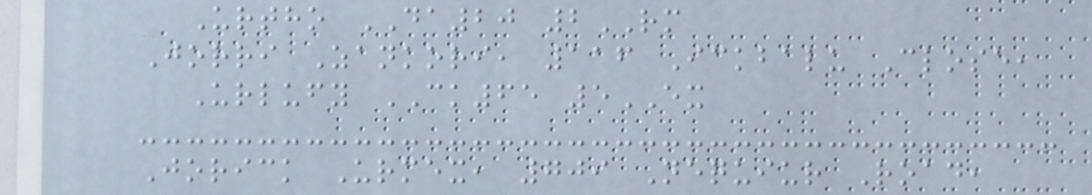Urtho DA20 2RM
Jorri Zankori, 116 Ickbalu Close,
Urlufy CK65 5EX
Jorick Urmex, 709 Nequiur Road,
